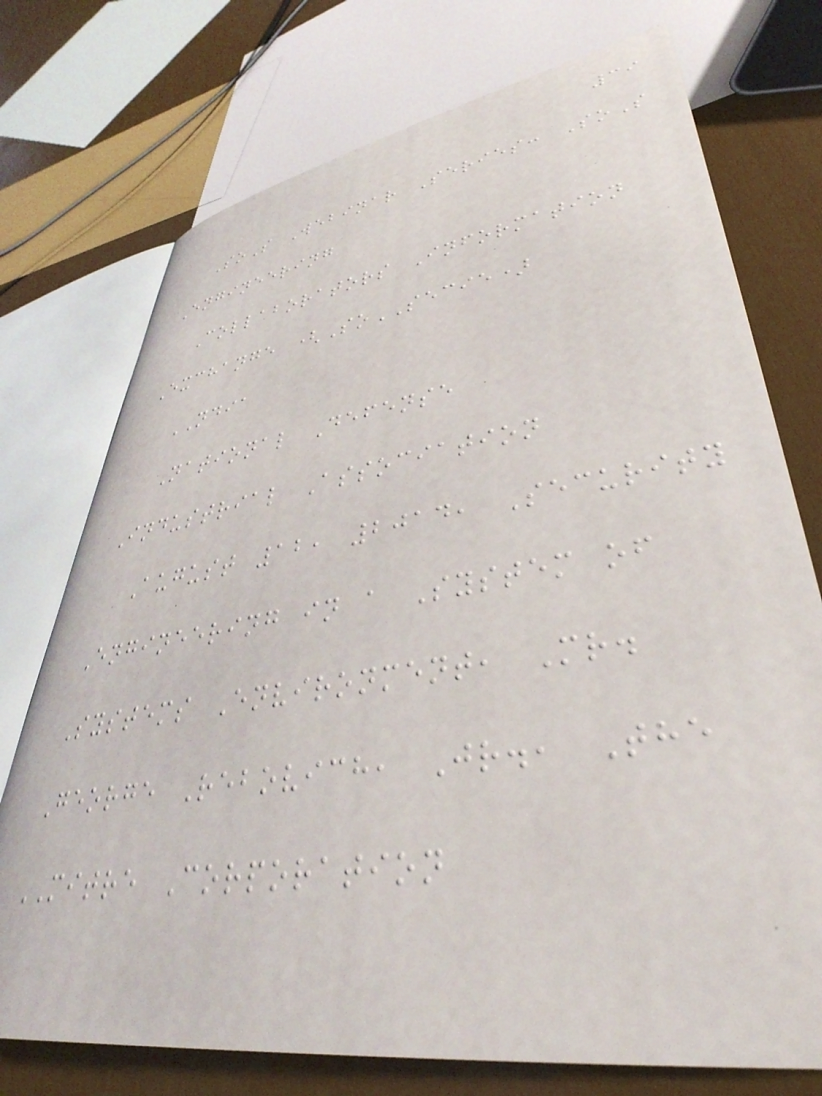39
SoS Webinar Series: SoS
Engineering
Collaborators Information
Exchange (SoSECIE)
NDIA
National Defense
Industrial Association
August 12, 2014, Security
Engineering in a System of
Systems Environment, Mr.
George Rebovich, Jr., The
MITRE Corporation
